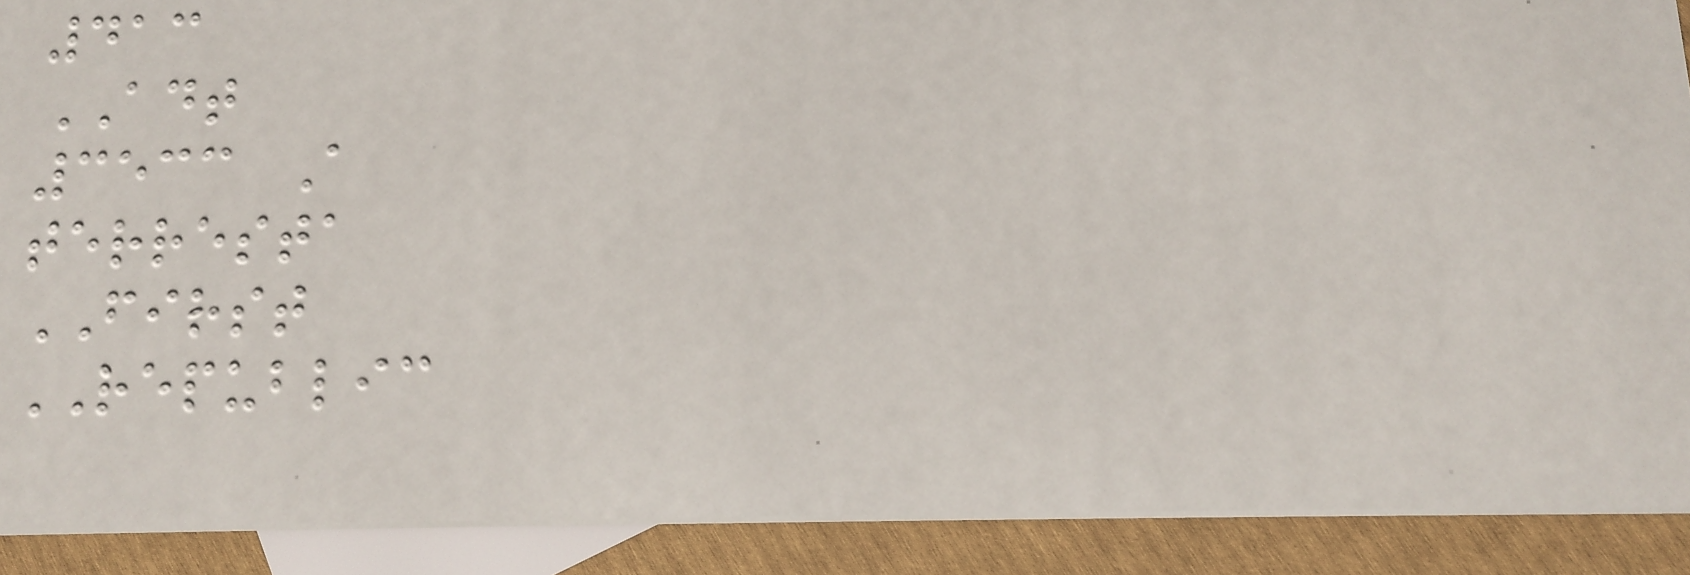413
ADT
3533 A
terresta
FIRST
REPUBLIC
